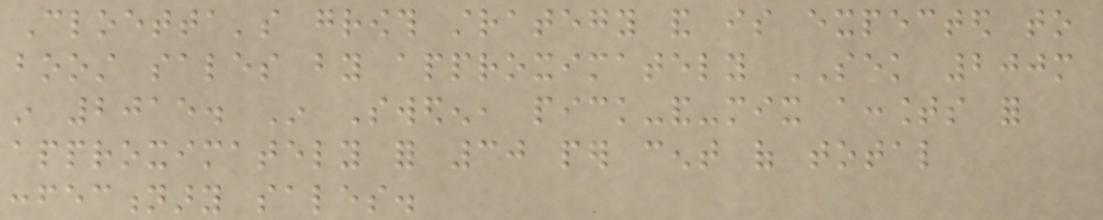Cloetta's growth strategy and is expected to
boost sales by approximately SEK 200m
in 2015. In Sweden, pick-and-mix accounts for
approximately for 30 per cent of total
confectionary sales.
